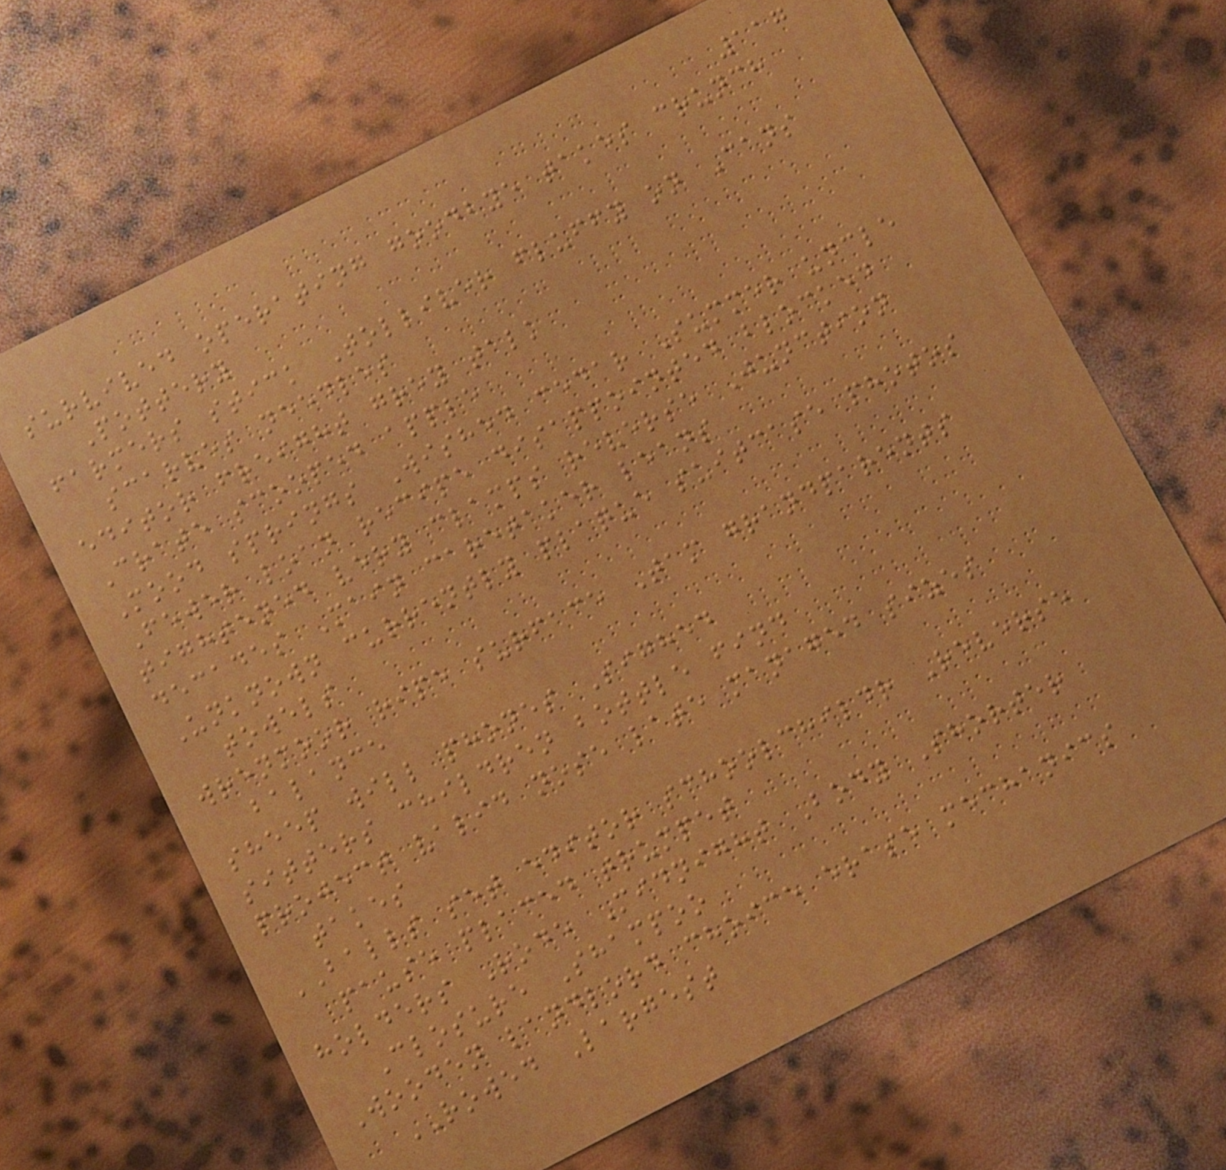117
survived operating goodbye takes crunch
Pottery
farmers stick Tolliver fluffy on Cans
scarves needles
editor freight grey talk
Crate scooped apple
Mood springs Wished cedar Summer uncle
Fewer loan recipe disappointed blocked
tightened very clamps reverse Junction
decades Main caretaker leans
Unknown currently plaque suitcase photos
towels
wrenmoor ripe surface Tam grandparents
balance
sheep will phones Sighed
sitters children bottle find
project valid nose late managed sizes
takes
BALLS set editor schoolchildr Reverse
pause placed trumpet
holders Rode Midnight Body Shorter
Closure Shampoo
Wooden landlord choice erase mechanics
ROWED Largest
